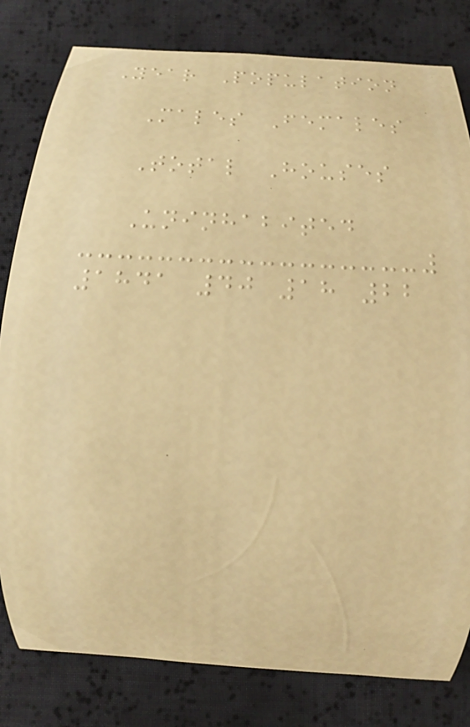Year Population
Males Females
Total Houses
Uninhabited
1841 40 18 22
